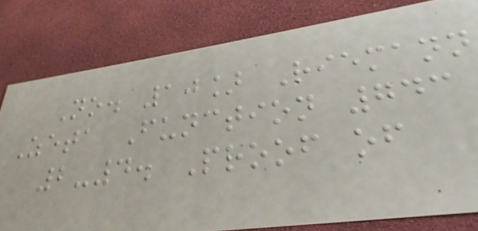No. 10] Riemann
Zeta Function 743
2-4. Proof of
